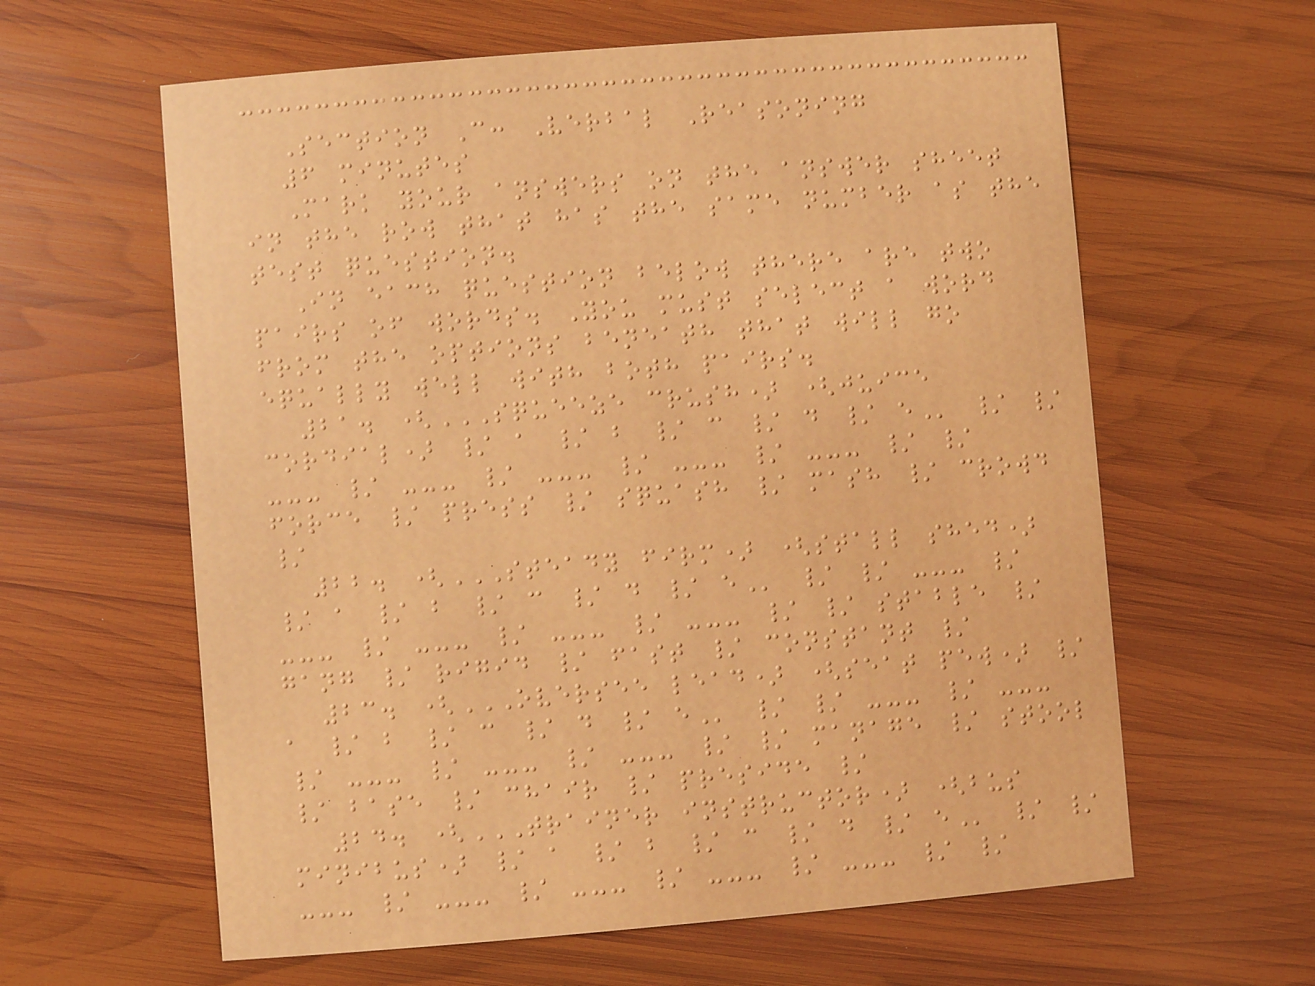Section C: Verbal Reasoning
6 minutes
Mark your answers on the answer sheet
in the row that has the same number as the
test question.
In each question below there are two
pairs of words. You must select a word
from the options beneath that will go
equally well with both pairs.
21. (SQUEEZE CRUSH) (JUICE
CORDIAL) / A / B / C / D / E / /
--- / --- / --- / --- / --- / /
force / press / squash / mash / crowd
/
22. (STEADY FIRM) (STALL SHED)
/ A / B / C / D / E / / --- /
--- / --- / --- / --- / / stable /
gang / rigid / fast / constant /
23. (OVERSEE LEAD) (SEAT PEW) /
A / B / C / D / E / / --- / ---
/ --- / --- / --- / / manage / stool
/ base / chair / preside /
24. (TRAINER INSTRUCTOR) (BUS
MINIBUS) / A / B / C / D / E / /
--- / --- / --- / --- / --- / /
